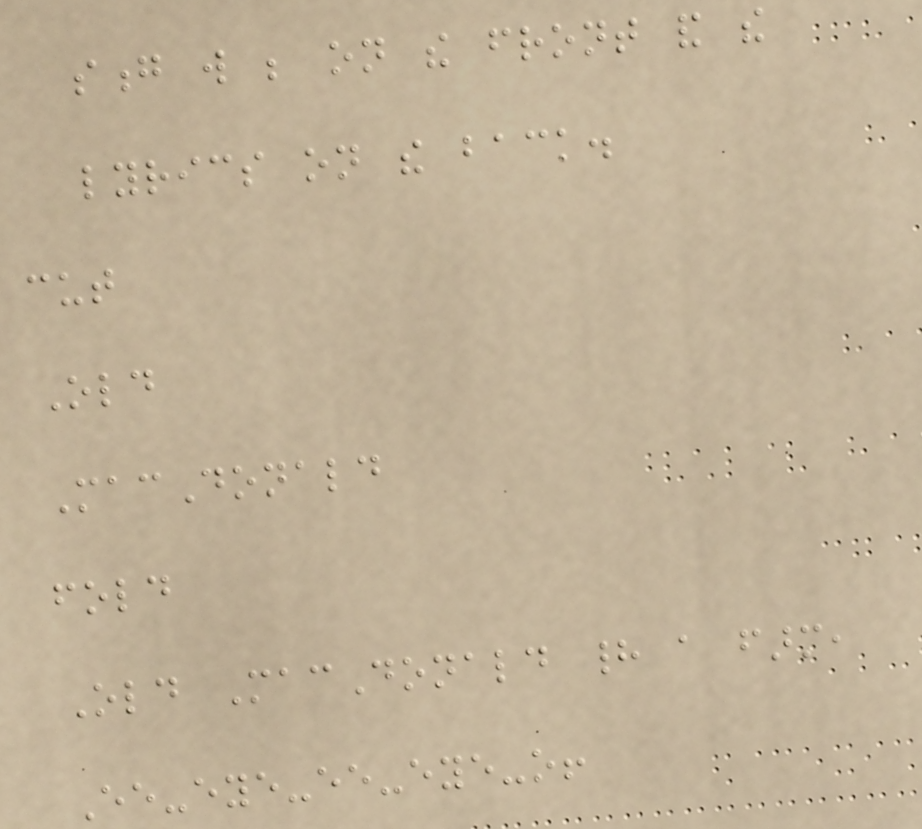song will be on the front and the
lyrics on the back.
cut
Old
MacDonald
fold
Old MacDonald had a farm,
Ee-eye-ee-eye-o!
